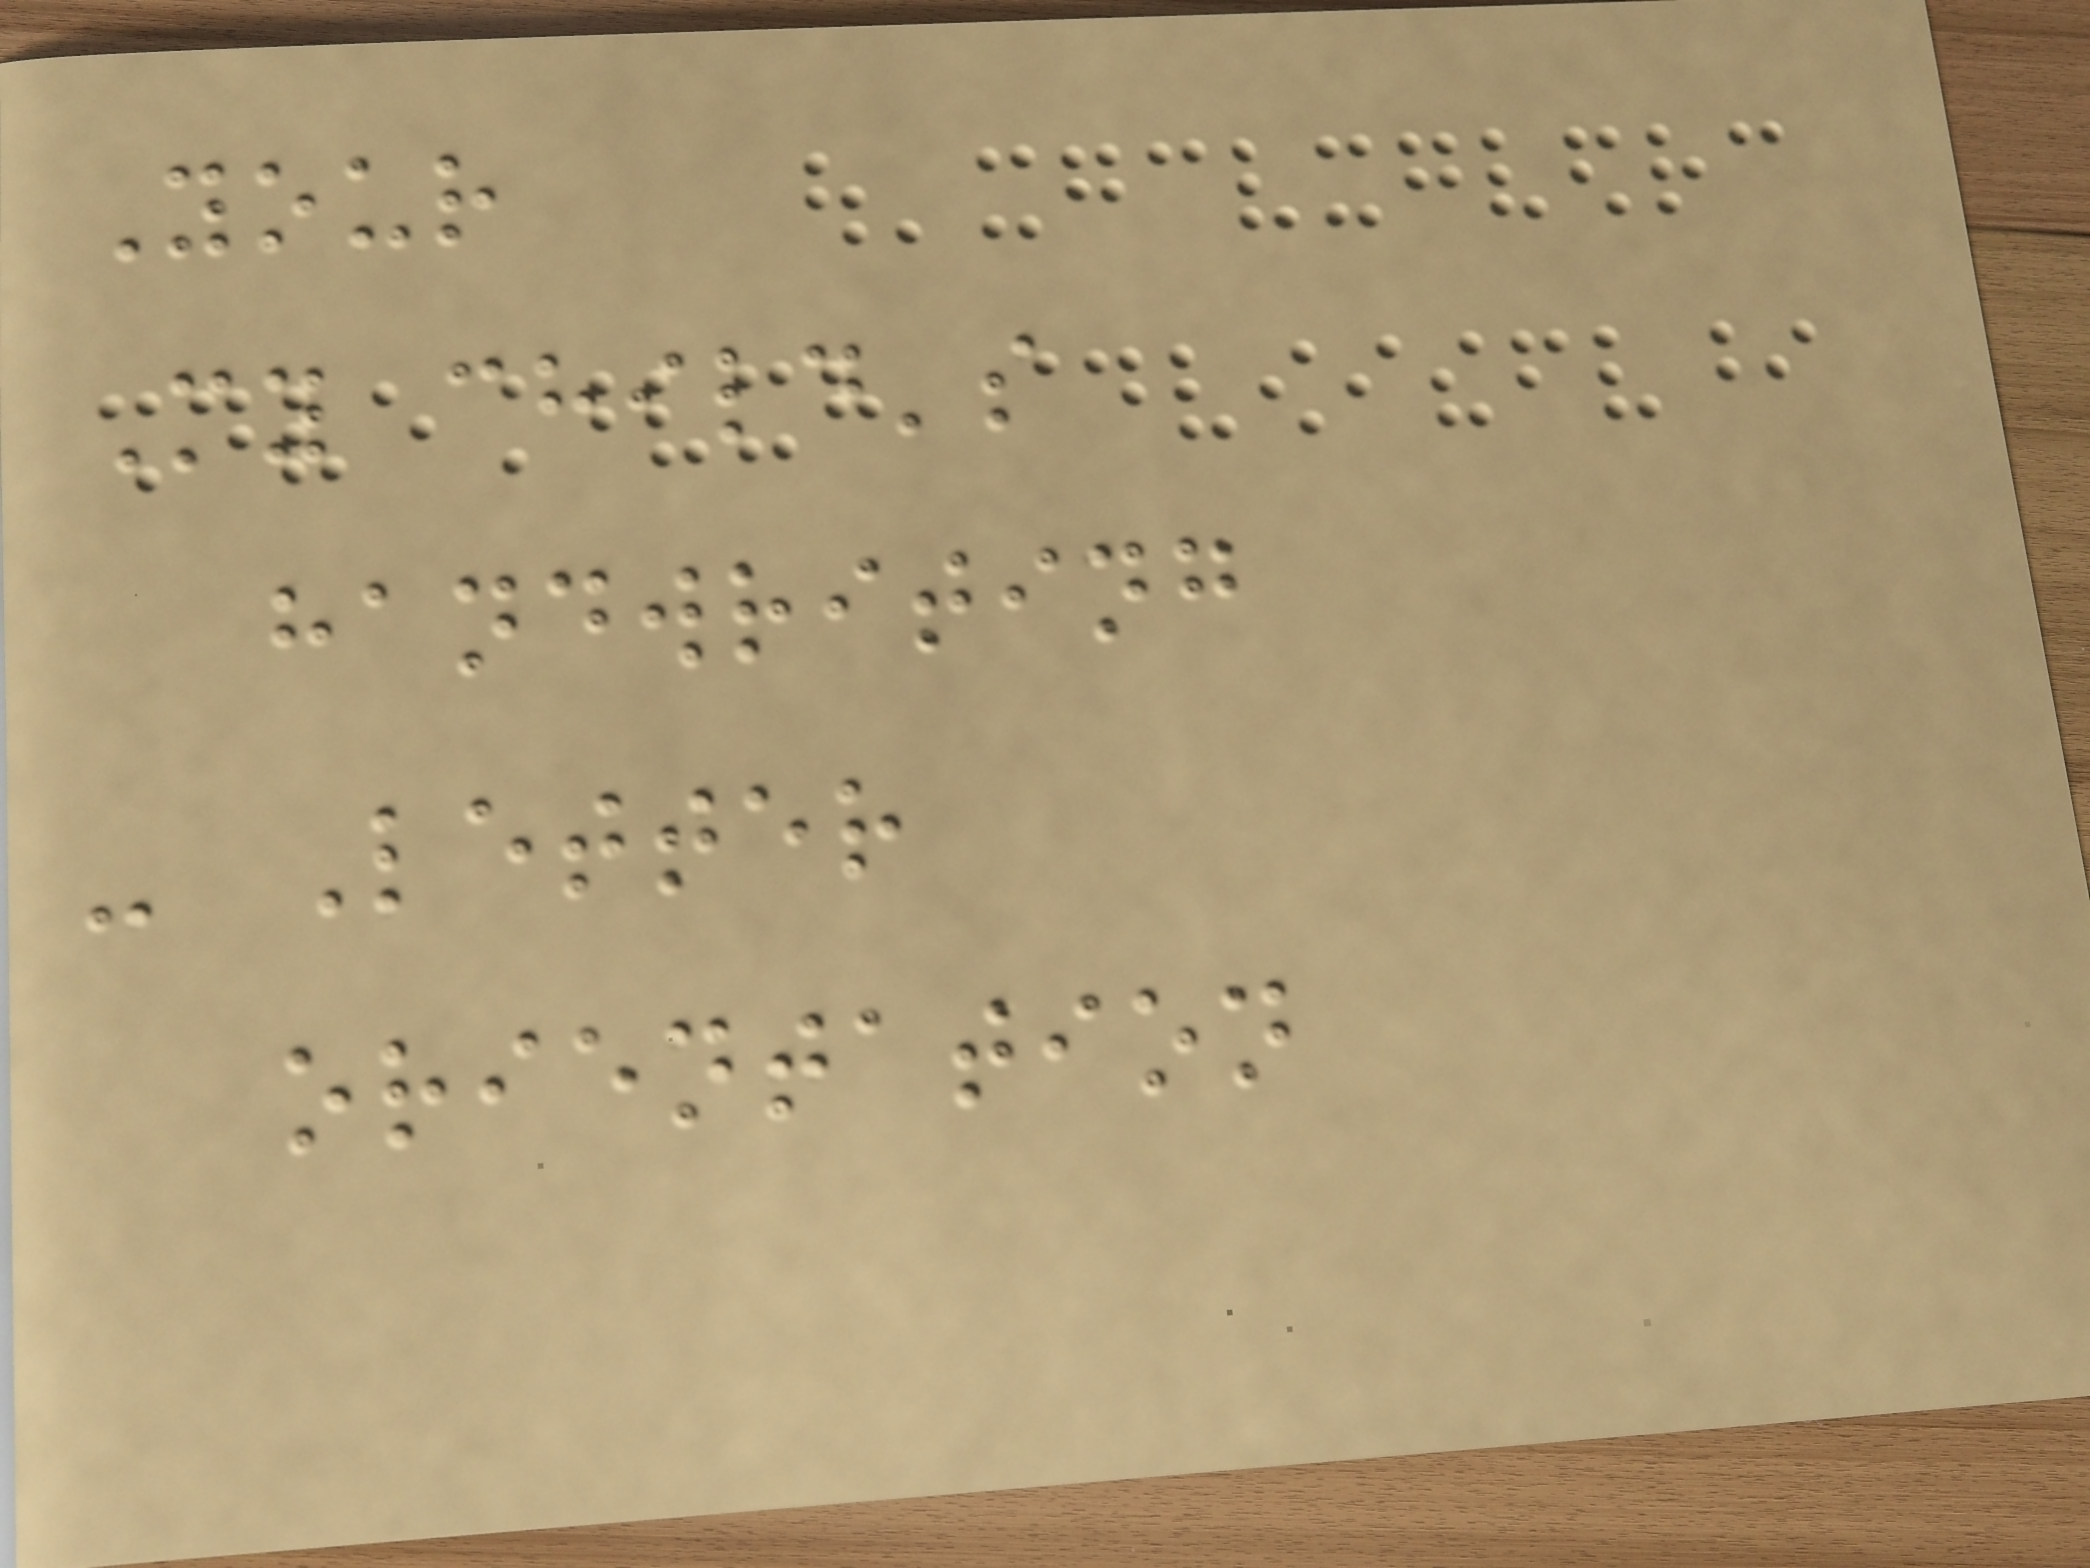Your
My child's
handwriting
- Letter
orientation
